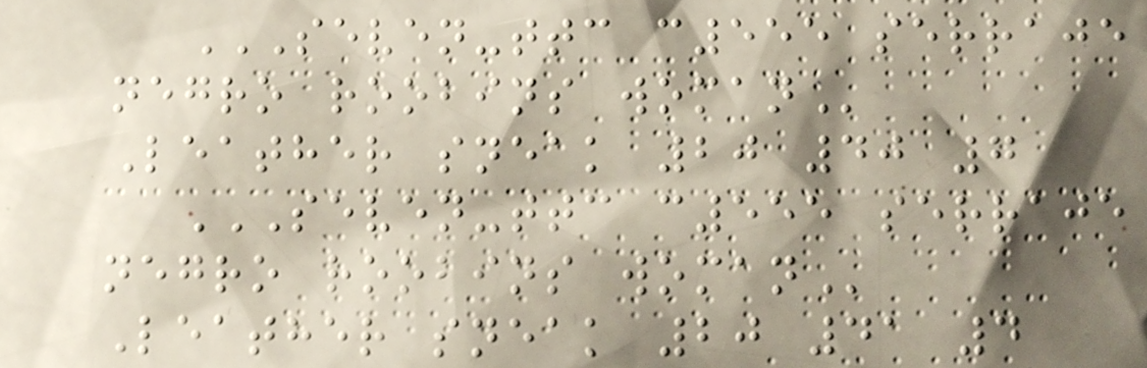SEVEN-TTC C555 SERRAJE
NEGRO ROOBINS WOMAN
Leather sneak 20 40 7
SEVEN-TTC C555 SERRAJE
NEGRO ROOBINS WOMAN
Leather sneak 20 41 4
